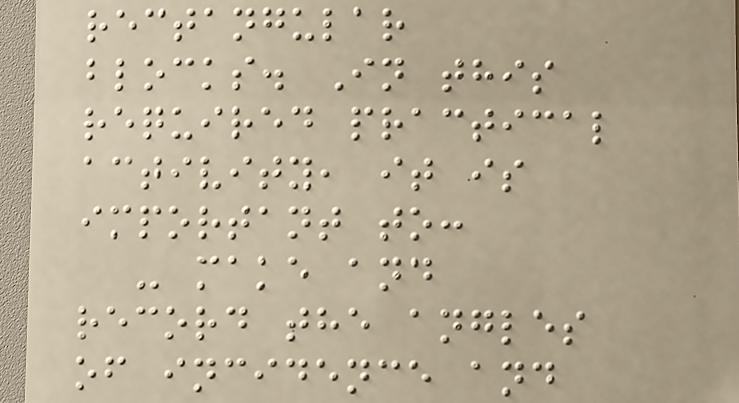rectangular
blocks. In this
required practical
activity, it is
important to:
- make and
record the angles
of incidence and
